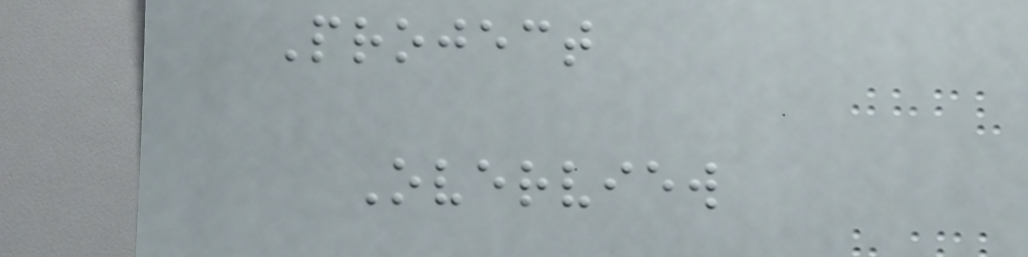Project
Overview
